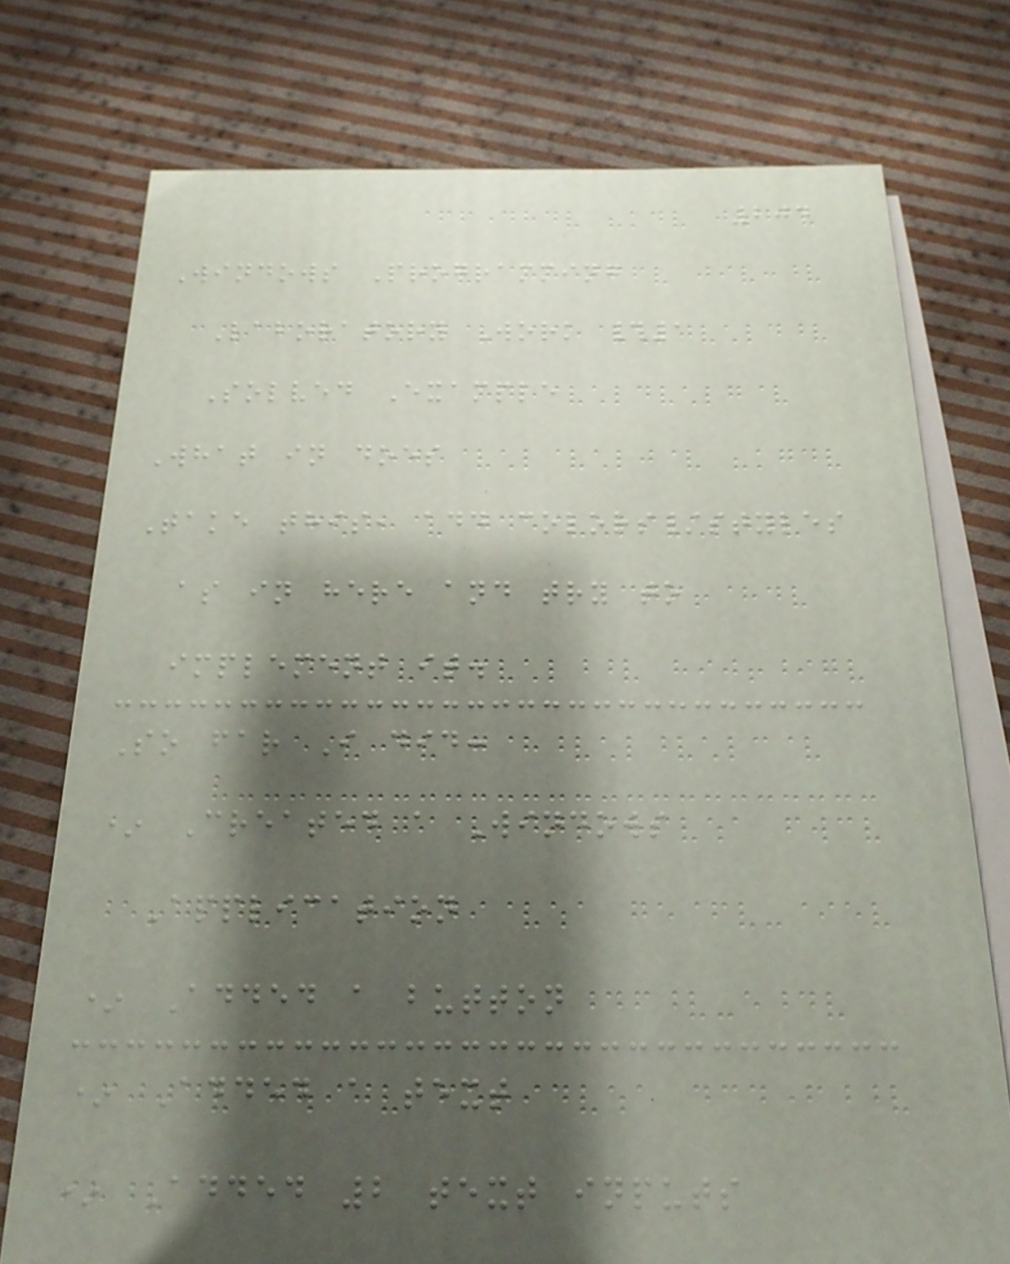204
Windows Programming
Laboratory Work #1
Solved Example
What in does
Take this, add colors/styles
as in here and try to
implement it.
So far I did:
* Created a Windows
Application
* Added a button
* Added a text
* Added 2 text inputs
